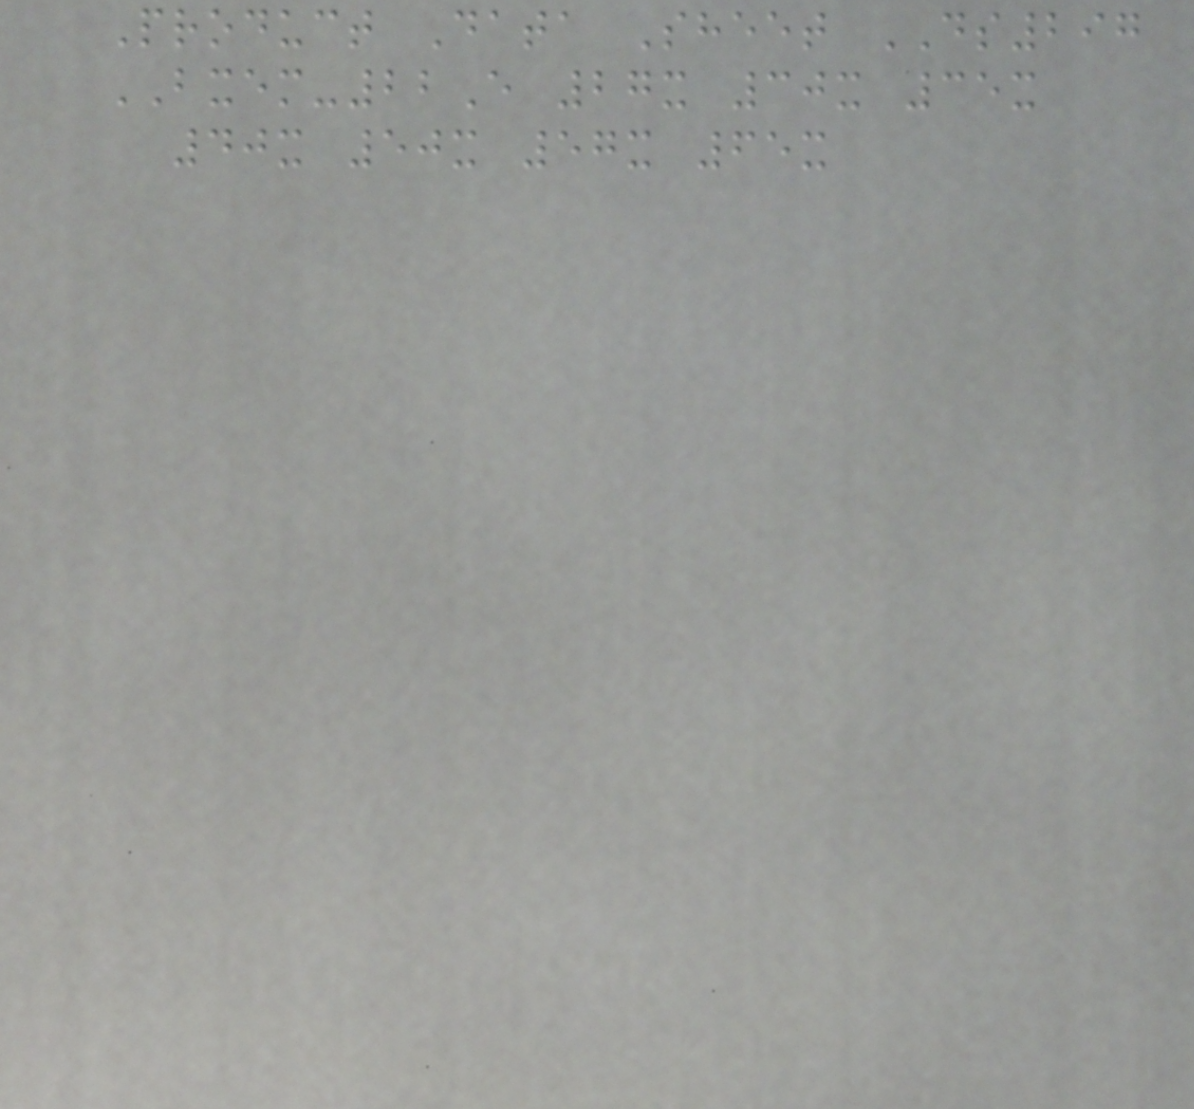Product Data Sheet DS297
BXEM-22E 27x 30x 35x
40x 50x 57x 65x
